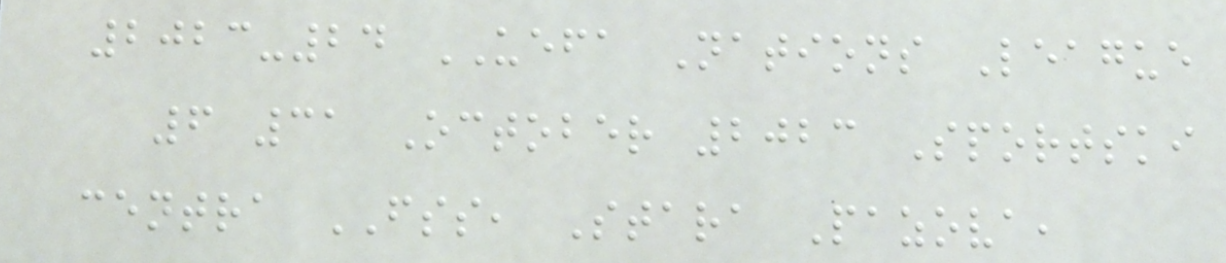2023-24 UEFA Nations League
6 31 October 2023 Sportski
centra FSS, Stara Pazova,
